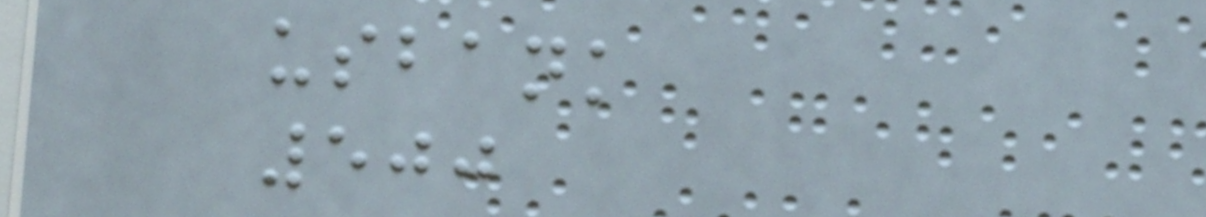usbank
500
